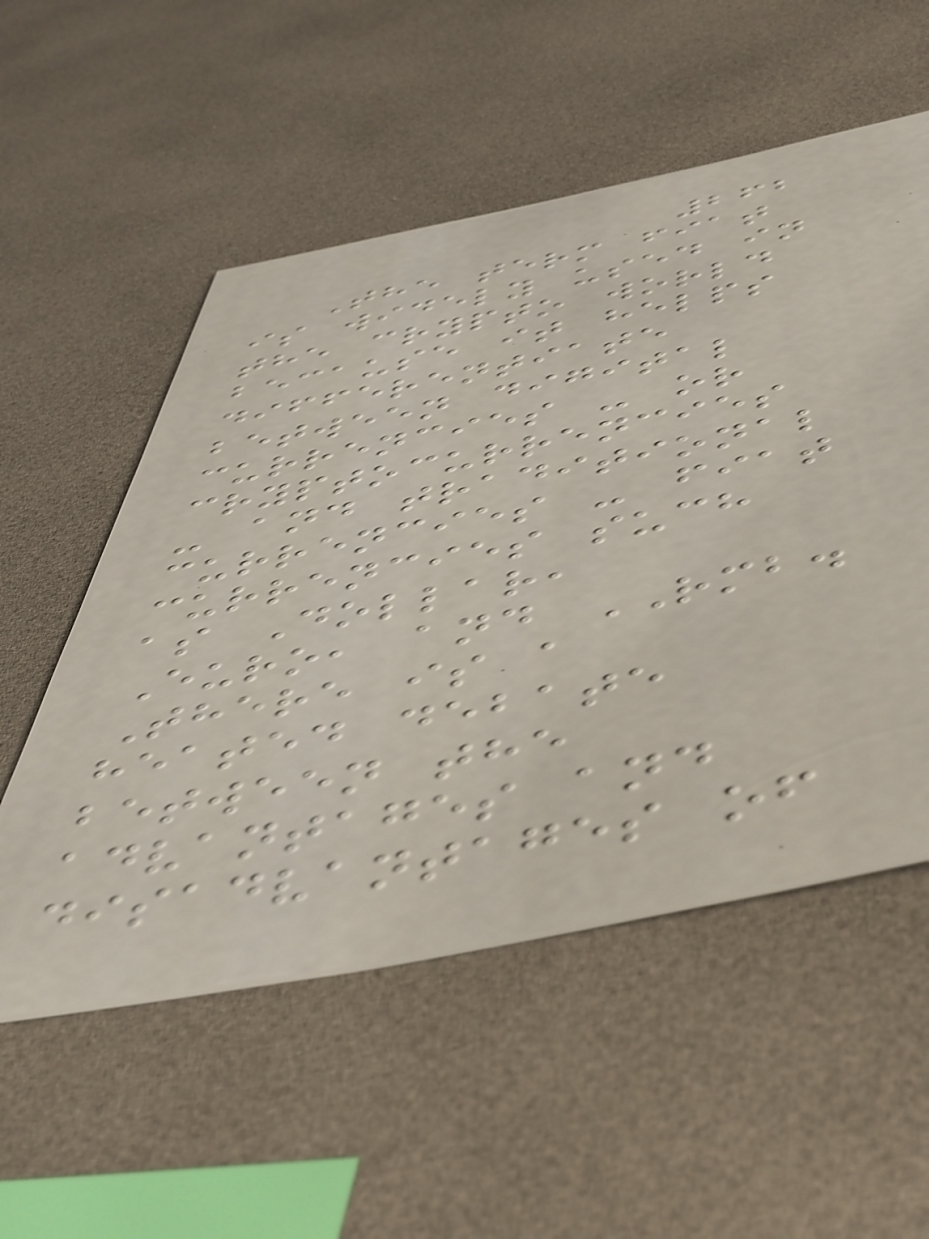262
The term fiat
is widely used in
the crypto world
because it helps
differentiate
between digital
currencies - or
cryptocurrencies
- and traditional
currencies - fiat
currencies such
as Dollar,
Euro, and RMB.
There is a
heated debate
between the
advantages and
disadvantages of
